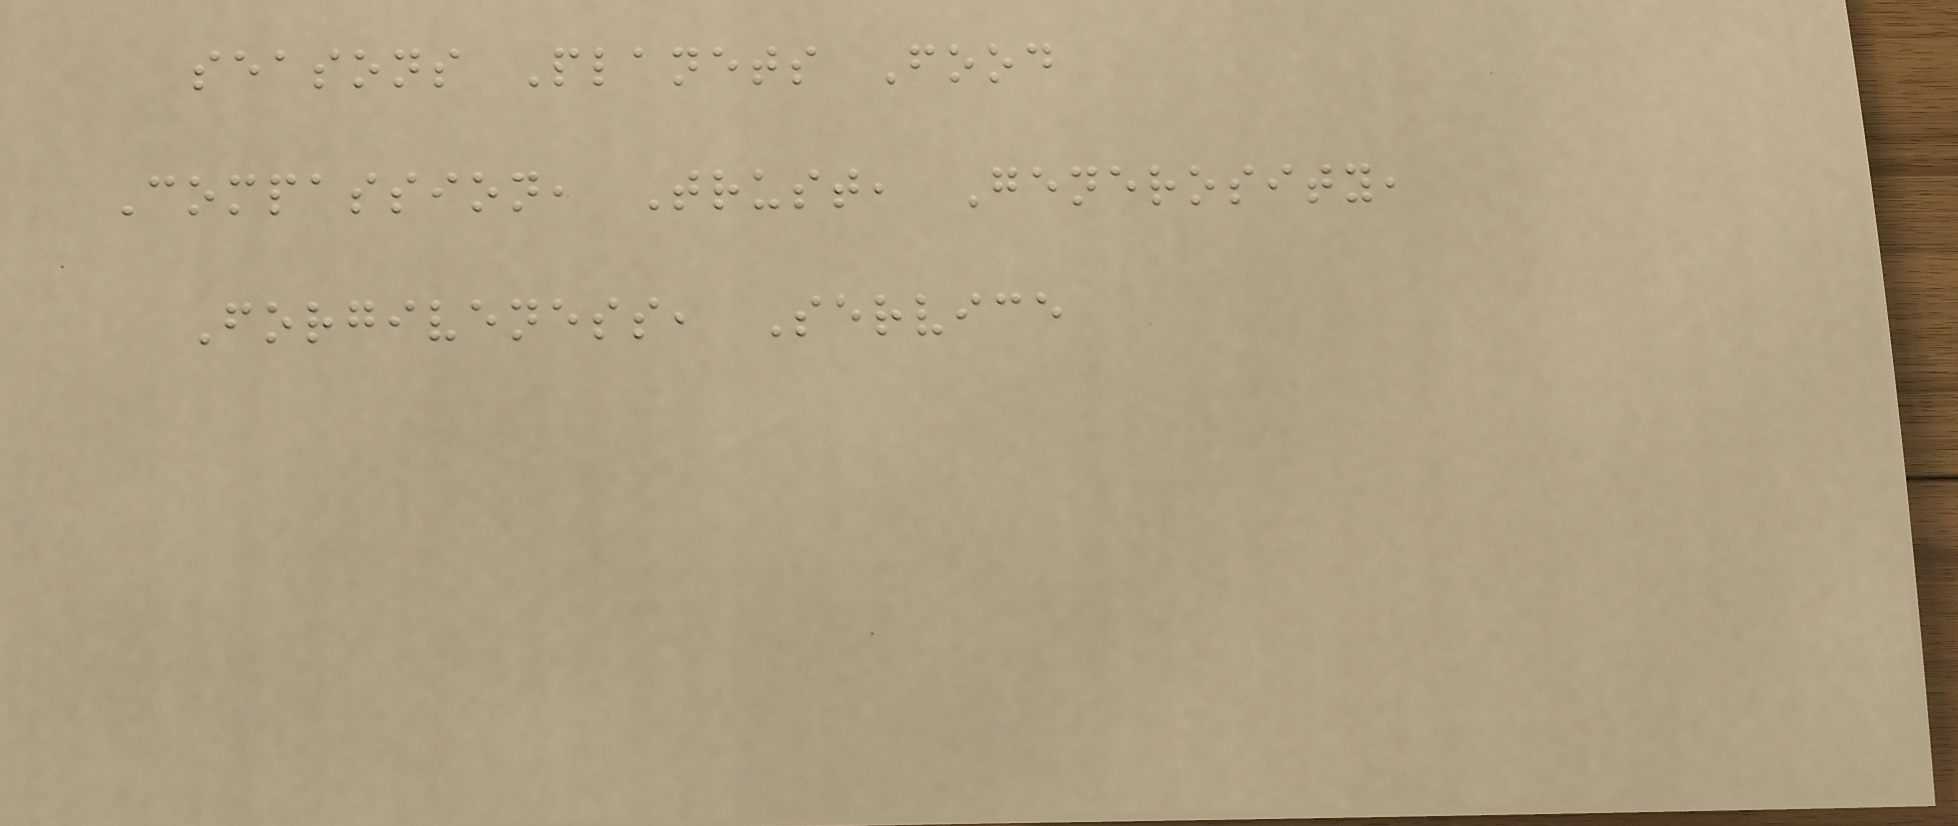seasons Planets Food
Compassion, Trust, Generosity,
Forgiveness, Service
